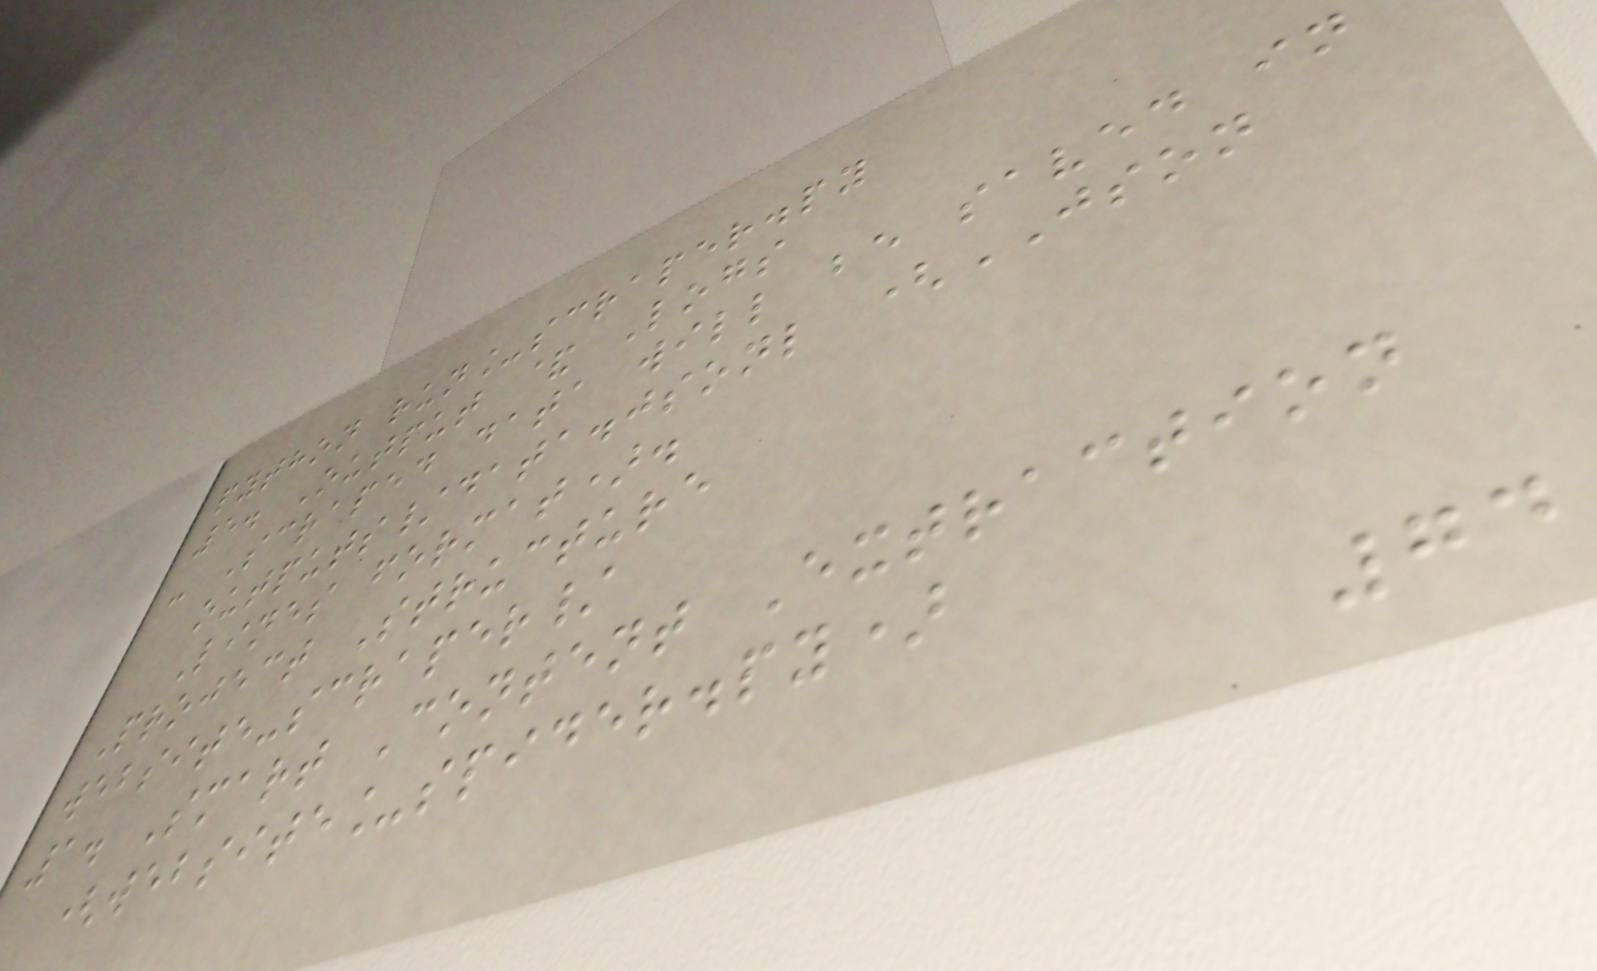python run_scraper.py
5. Output & Logs
- Scraped data will be saved in
outputs/data.jsonl (JSON
Lines format).
Project Structure
website-scraper/
1. Smart Content Extraction
(website_spider.py)
74
